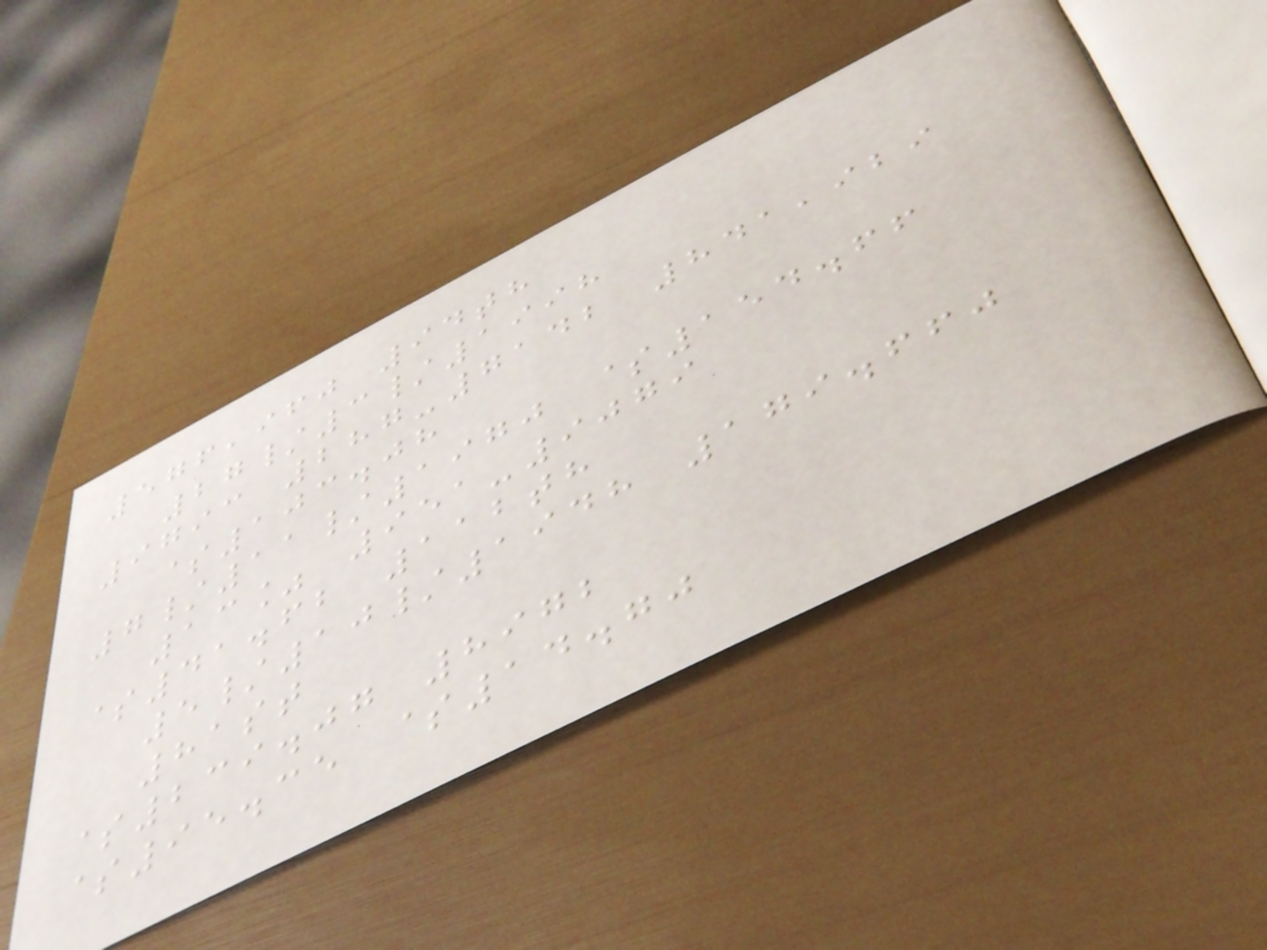576,960 94th
27/3/1998
9793 287-7142 841,929
$103.08
7/11/1970 $154.66
13% 951-9079
$41.62 112th
5/10/1948 179.660
81st
$239.07 8972
$95.35 $14.70
